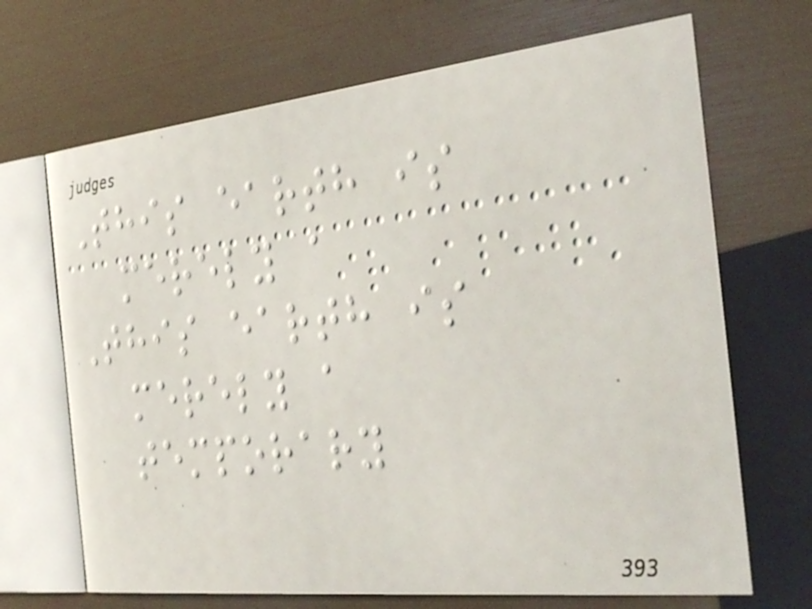This earth is
merely a
This earth is
merely a
temporary
